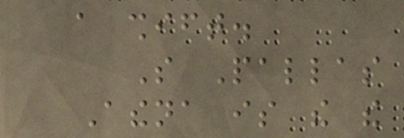a shift.
So Pallas
Athena is the the
